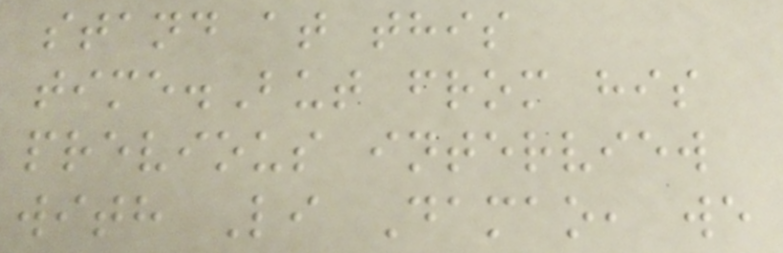stand at this
time.But from his
previous interview
with Li Damao, we
